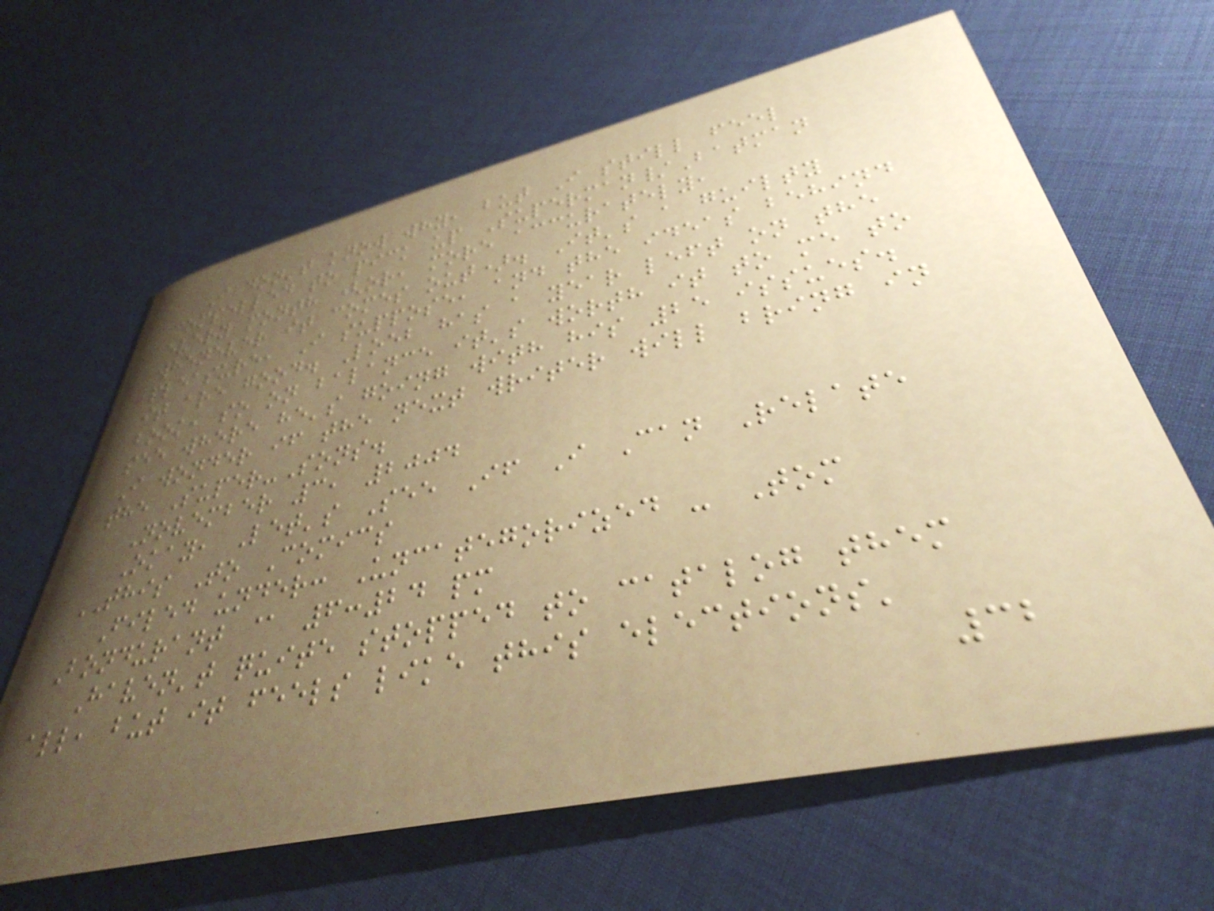I don't know why, but I still feel
compelled to pick up Superman/Batman
every month (or, more accurately,
whenever it comes out). It's a guilty
pleasure, I suppose, and the ideas behind
it are good. Loeb has a year left on the
book, so on balance it's worth it to me to
see where he's going with his 25 issues.
I wonder if the next writer will bring in
the Super-Sons.
November 3, 2004
Okay, Let's See If I Can Relate
THIS To Comics
Filed under: Uncategorized - Tom
Bondurant @ 6:24 pm
Haven't quite stopped to catalog them
all, but it feels like this elections'
32
